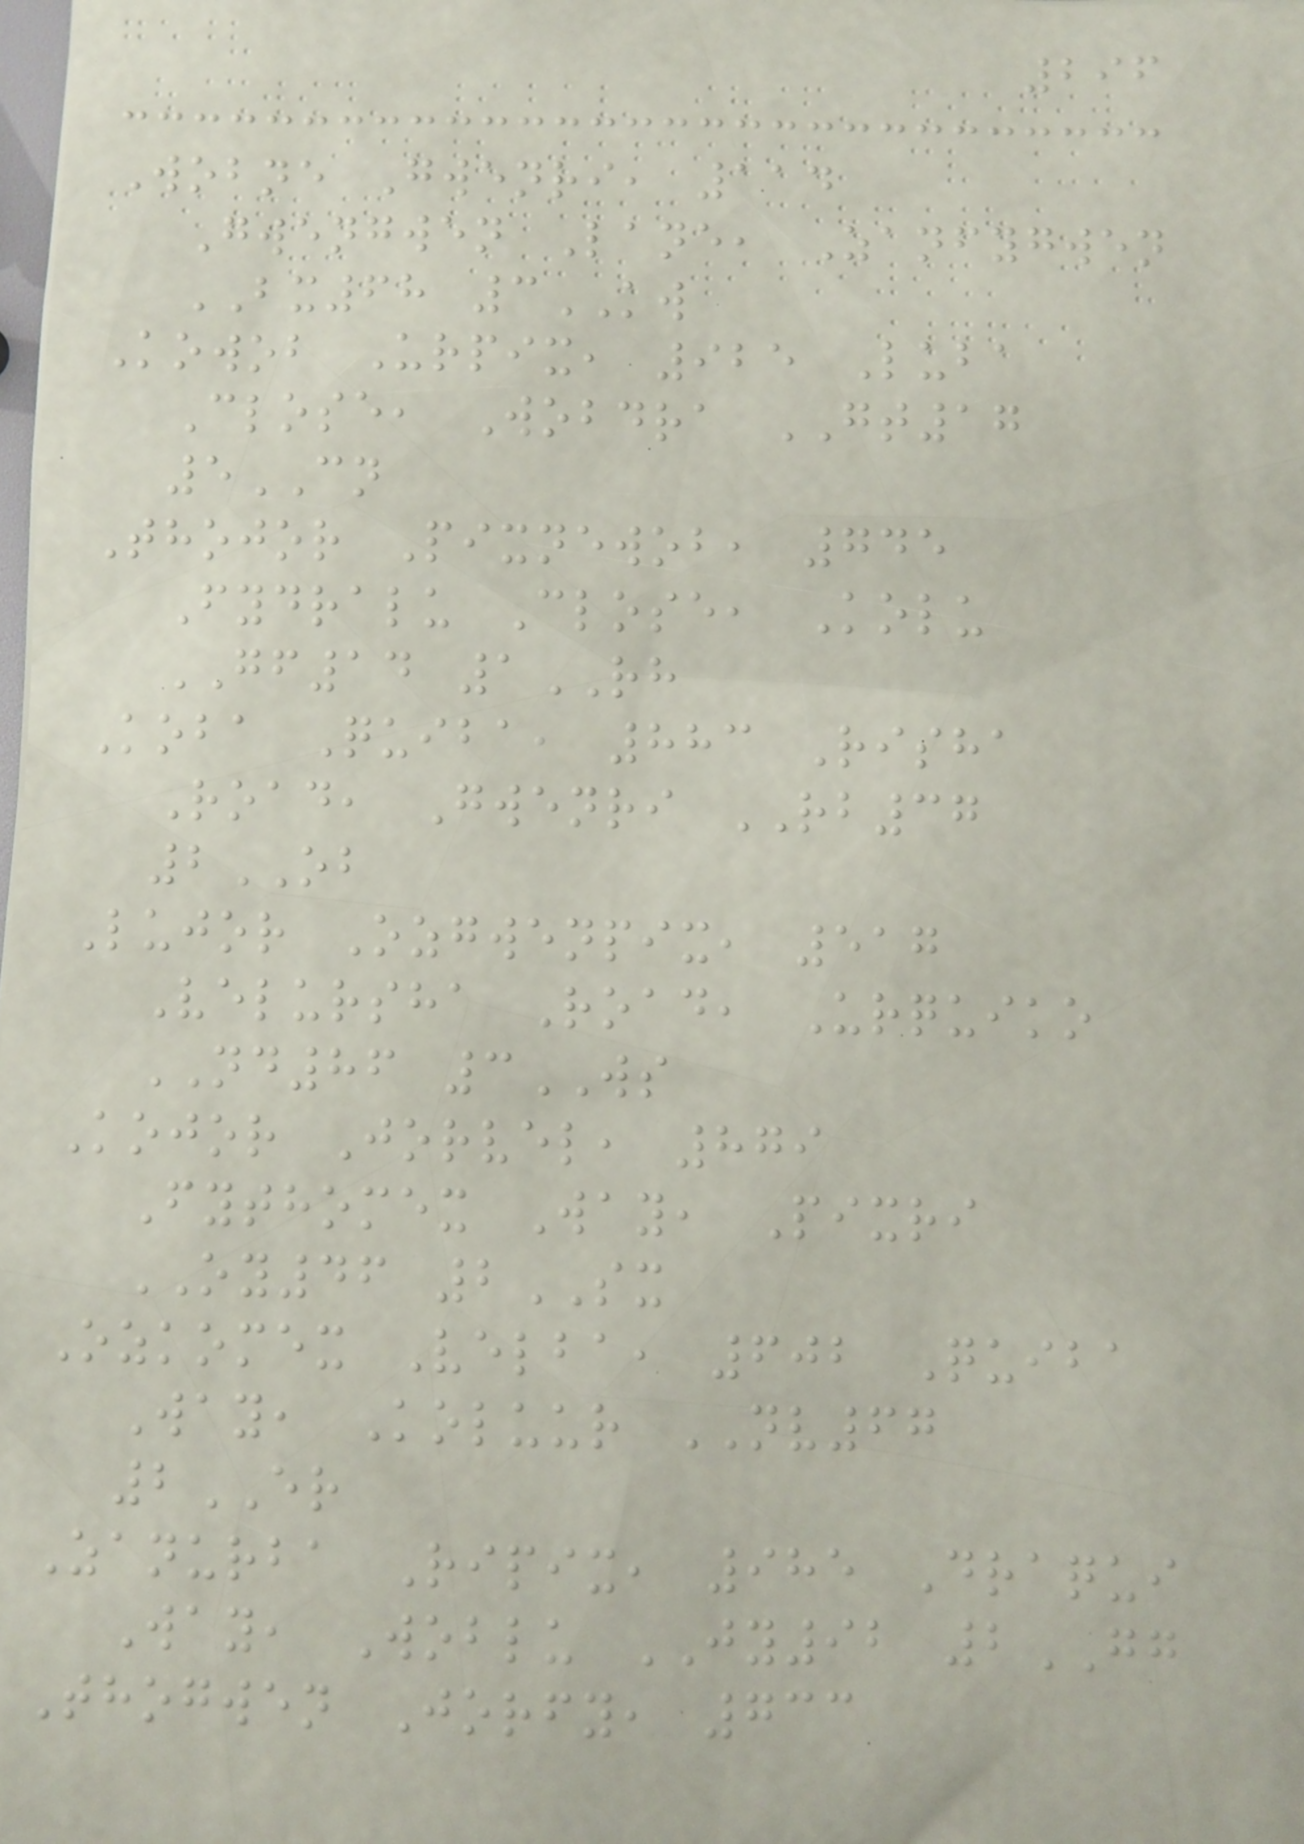296
Wobne Gwenri, 114
Gwengwen Lane, Zanfygwen
BX68 3KW
Kowob Urpix, 925 Luba
Close, Wobdra GT17
5CN
Thojor Pixnewob, 745
Fydralu Close, Kolu
GF14 1RH
Koba Quiba, 883 Risha
Road, Gwenri RB37
2OB
Lujor Ozgwenpix, 517
Velursha Road, Urquiko
ND86 3WS
Kojor Jorvel, 879
Fythomex Way, Pixri
OY46 2SX
Ozkomex Velba, 602 Quiba
Way, Koluur NV67
2ER
Zanurba Ripix, 985 Draqui
Way, Woblu JY92 2GG
Thogwen Jorfy, 733
